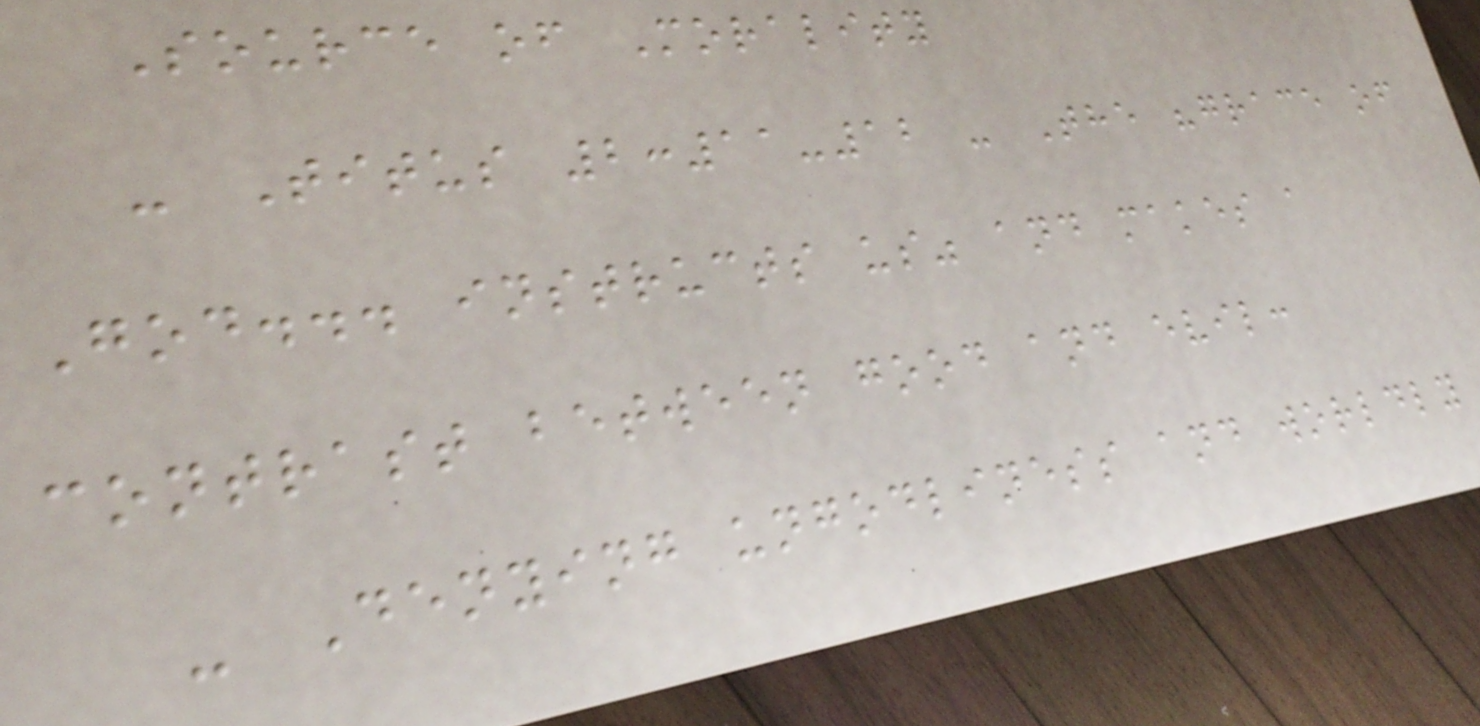Source of Morality
- Titus 2:11-12 - The "grace of
God... instructs us" and makes a
contrast between good and evil:
- Denying ungodliness and worldly
